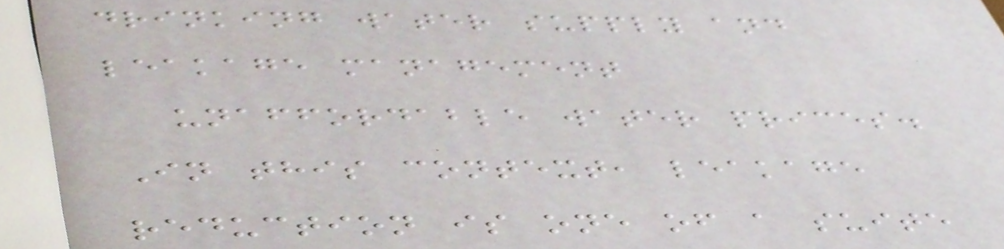drinking water supply and
leakage management
unaffordable water prices.
In this context, leakage
reduction is one of a suite
